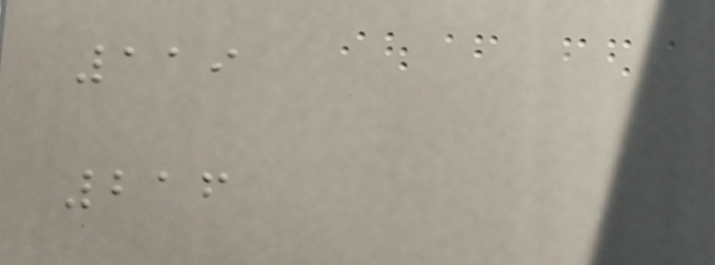119
216
